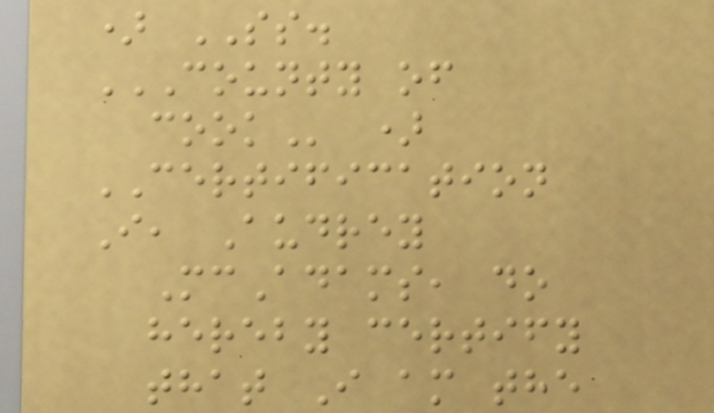) SS.
COUNTY OF
COOK )
CERTIFICATION
I, Audrey
McAdams, do
hereby certify
that I am the
